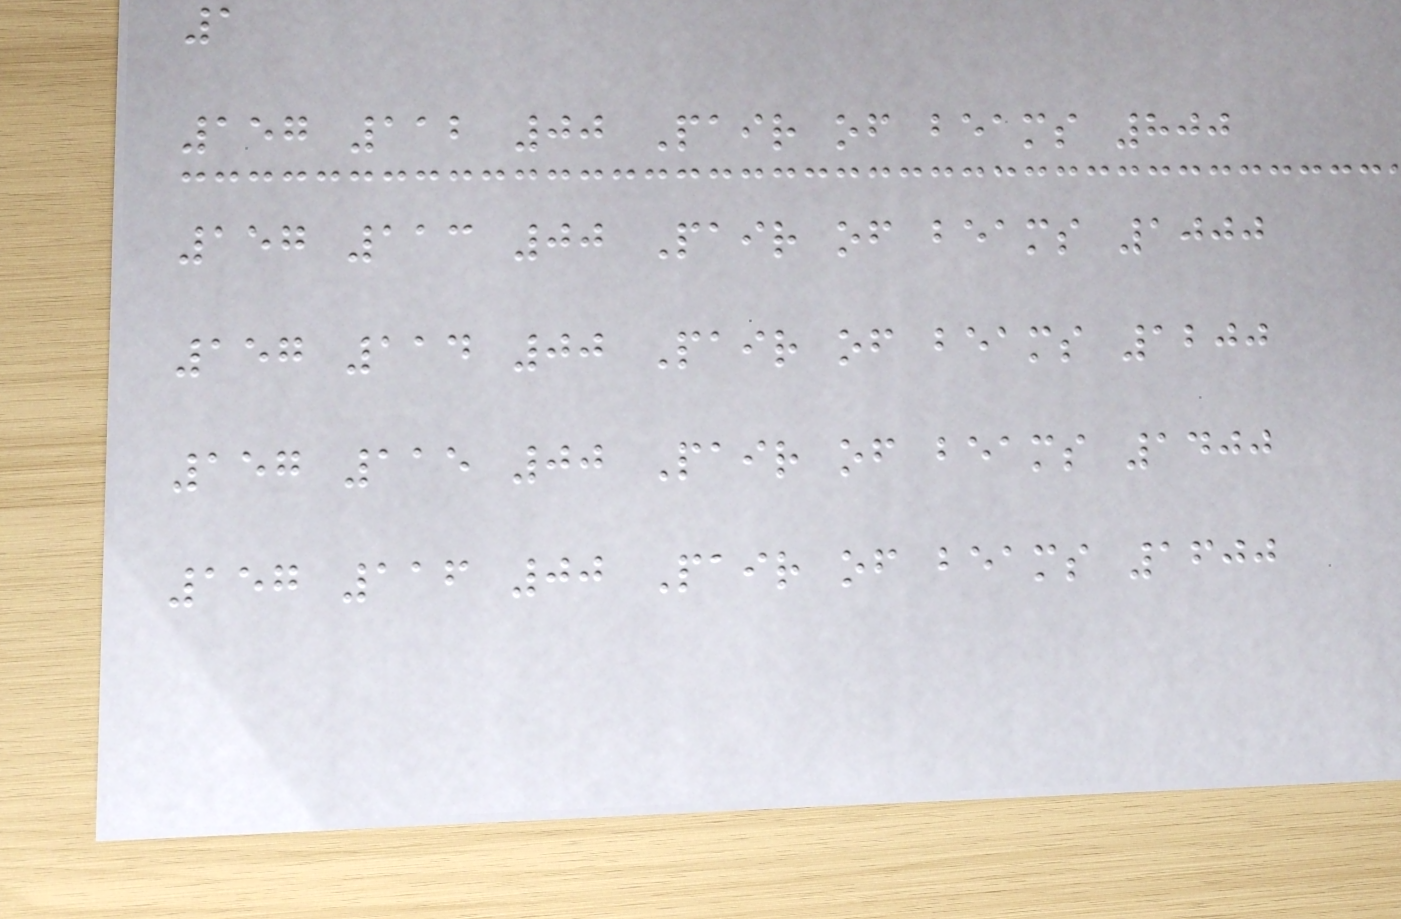1
157 112 00 Pair of beams 800
157 113 00 Pair of beams 1000
157 114 00 Pair of beams 1200
157 115 00 Pair of beams 1400
157 116 00 Pair of beams 1600
